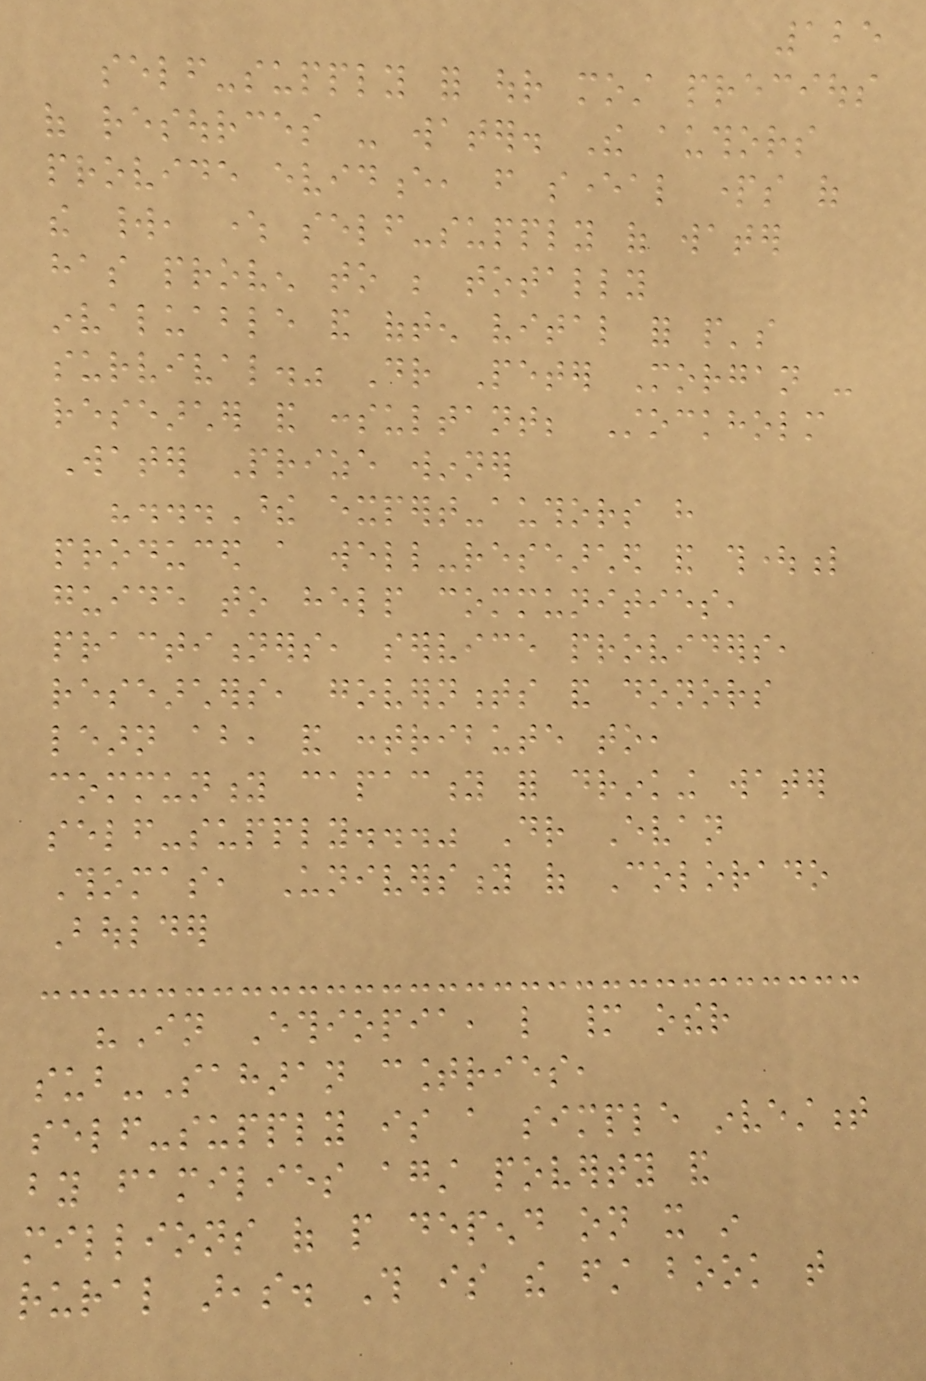125
self-supply for our most precious
of resources - water. The authors
provide evidence, from several parts of
the world, where self-supply of water
has proven to be totally
invaluable and often vital for people's
survival." Dr Peter Morgan -
researcher and consultant; Stockholm
Water Prize winner
"...These expert-authors have
produced a well-researched and thoughtful
guide to help communities,
practitioners, service providers,
researchers, governments and donors
learn about, and contribute to,
community capacity for drinking water
self-supply..." Dr Evan
Thomas, University of Colorado
Boulder
"In Ethiopia, like many other
sub-Saharan countries,
self-supply is a simple investment
by families against poverty and
millions of people depend on it in
rural areas. This is the first book that
